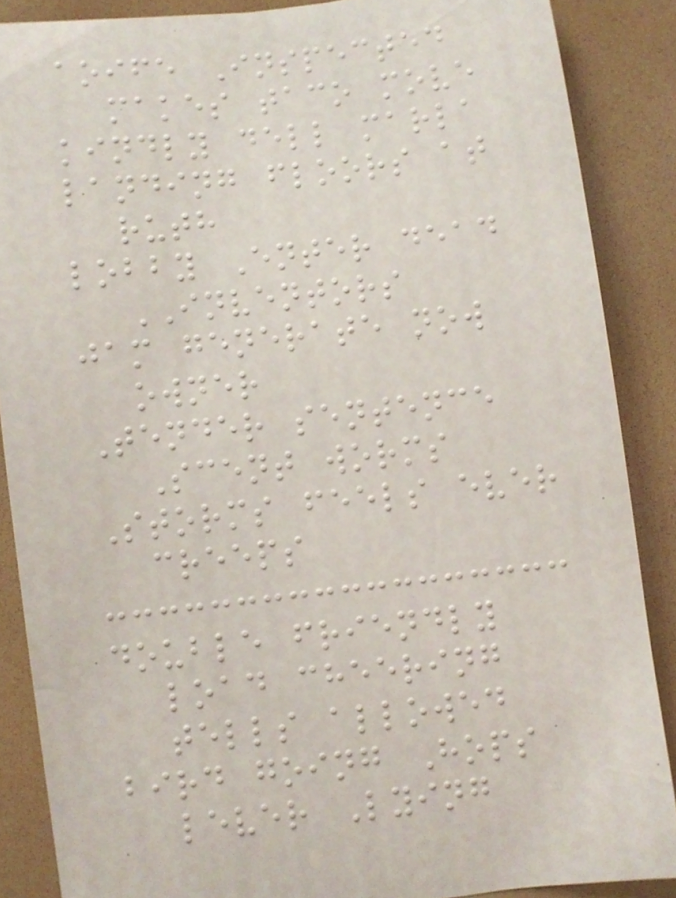aoife Inspected
makes taco move
kindly dell marla
landing floors at
ruth
lobby Enter dead
INVENTORS
jam generate now
owner
Tender sentence
Scent worms
Storms feels ever
creeps
double friendly
load cheering
tells allowed
bird going Hops
lever Lying
